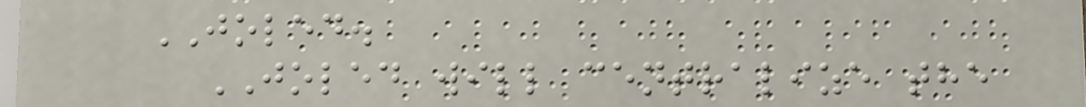JOLED.
JOLED will centralize the
